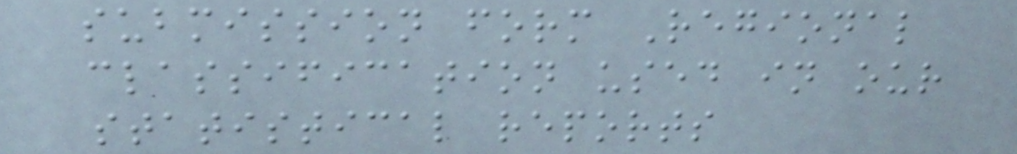submission form Regional
classification used in our
statistical reports
